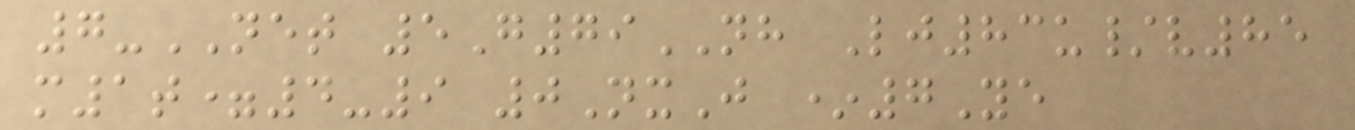7-NET 5G79NH Lj83u/v85
m1t=4-9 0NxJ *7Ye
